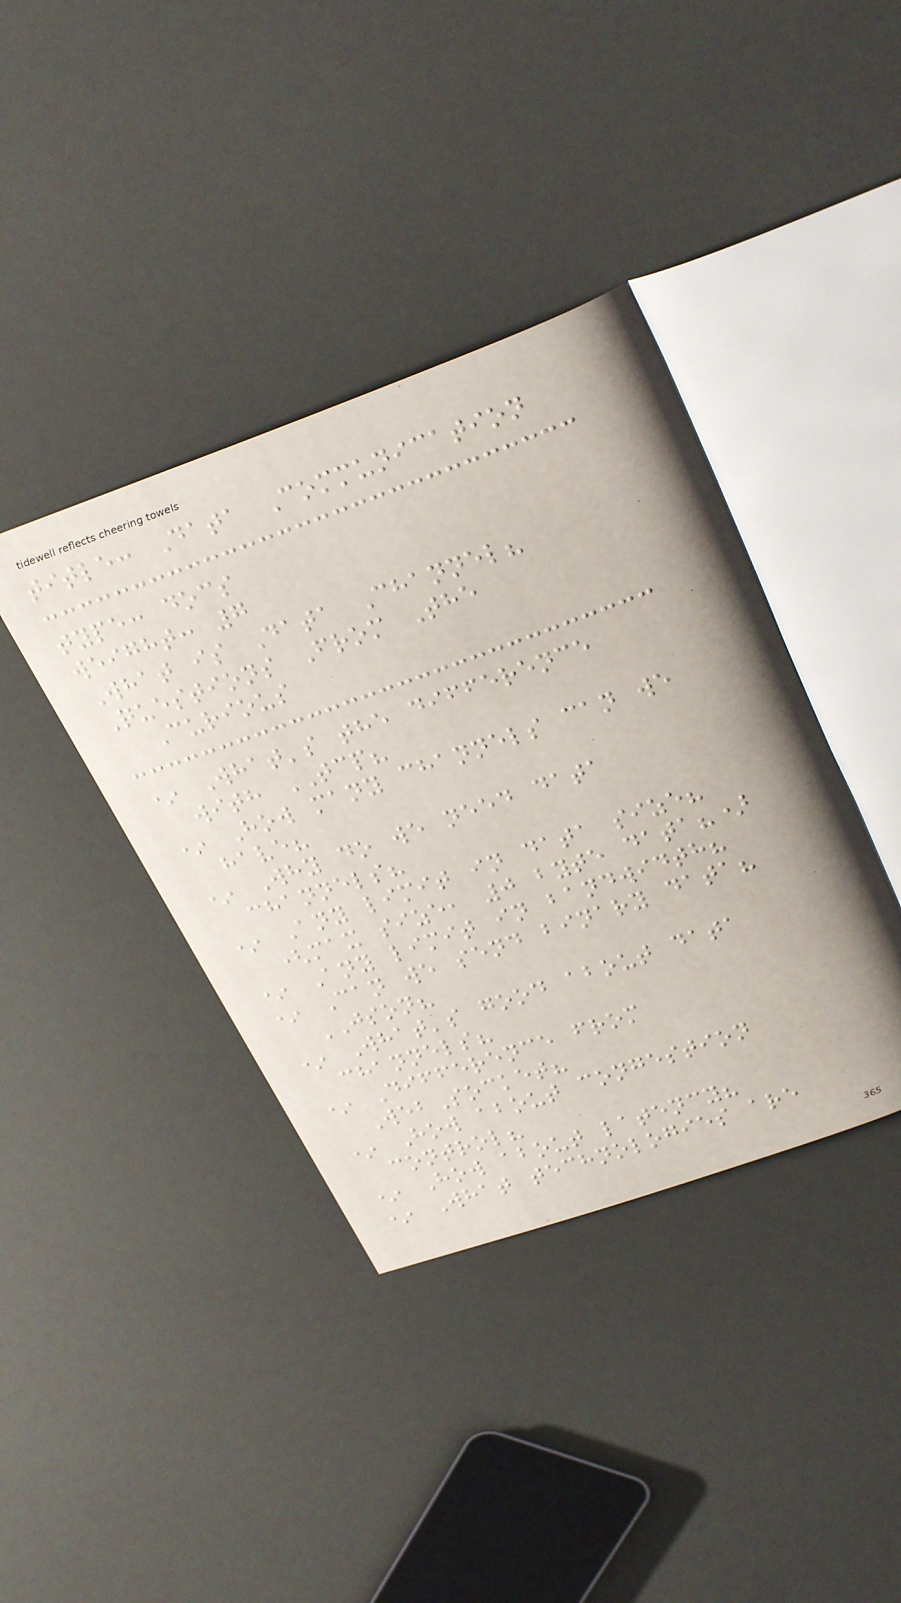title: Data Communication
type: docs
weight: 7
What is Data Channel?
Questions From The
Curious
* What's the difference
with TCP?
* How many channels can we
have?
* Why do we need data
channels?
* Any limit in data size?
(max size, 0 byte data?)
* Any limit in bandwidth?
* Can we send binary data?
JSON?
* What's good about data
channels?
* Difference from
WebSocket?
* How about congestion
control?
* How about latency?
* What technologies are
